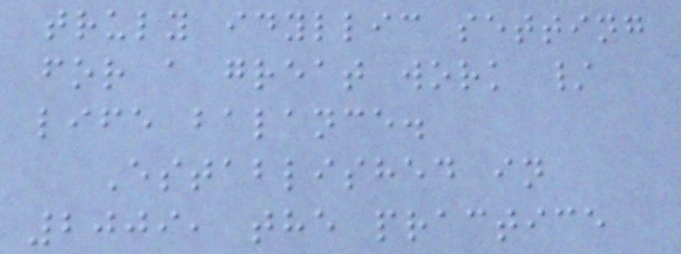truly idyllic setting
for a great work /
life balance.
Established in
2009, the practice
